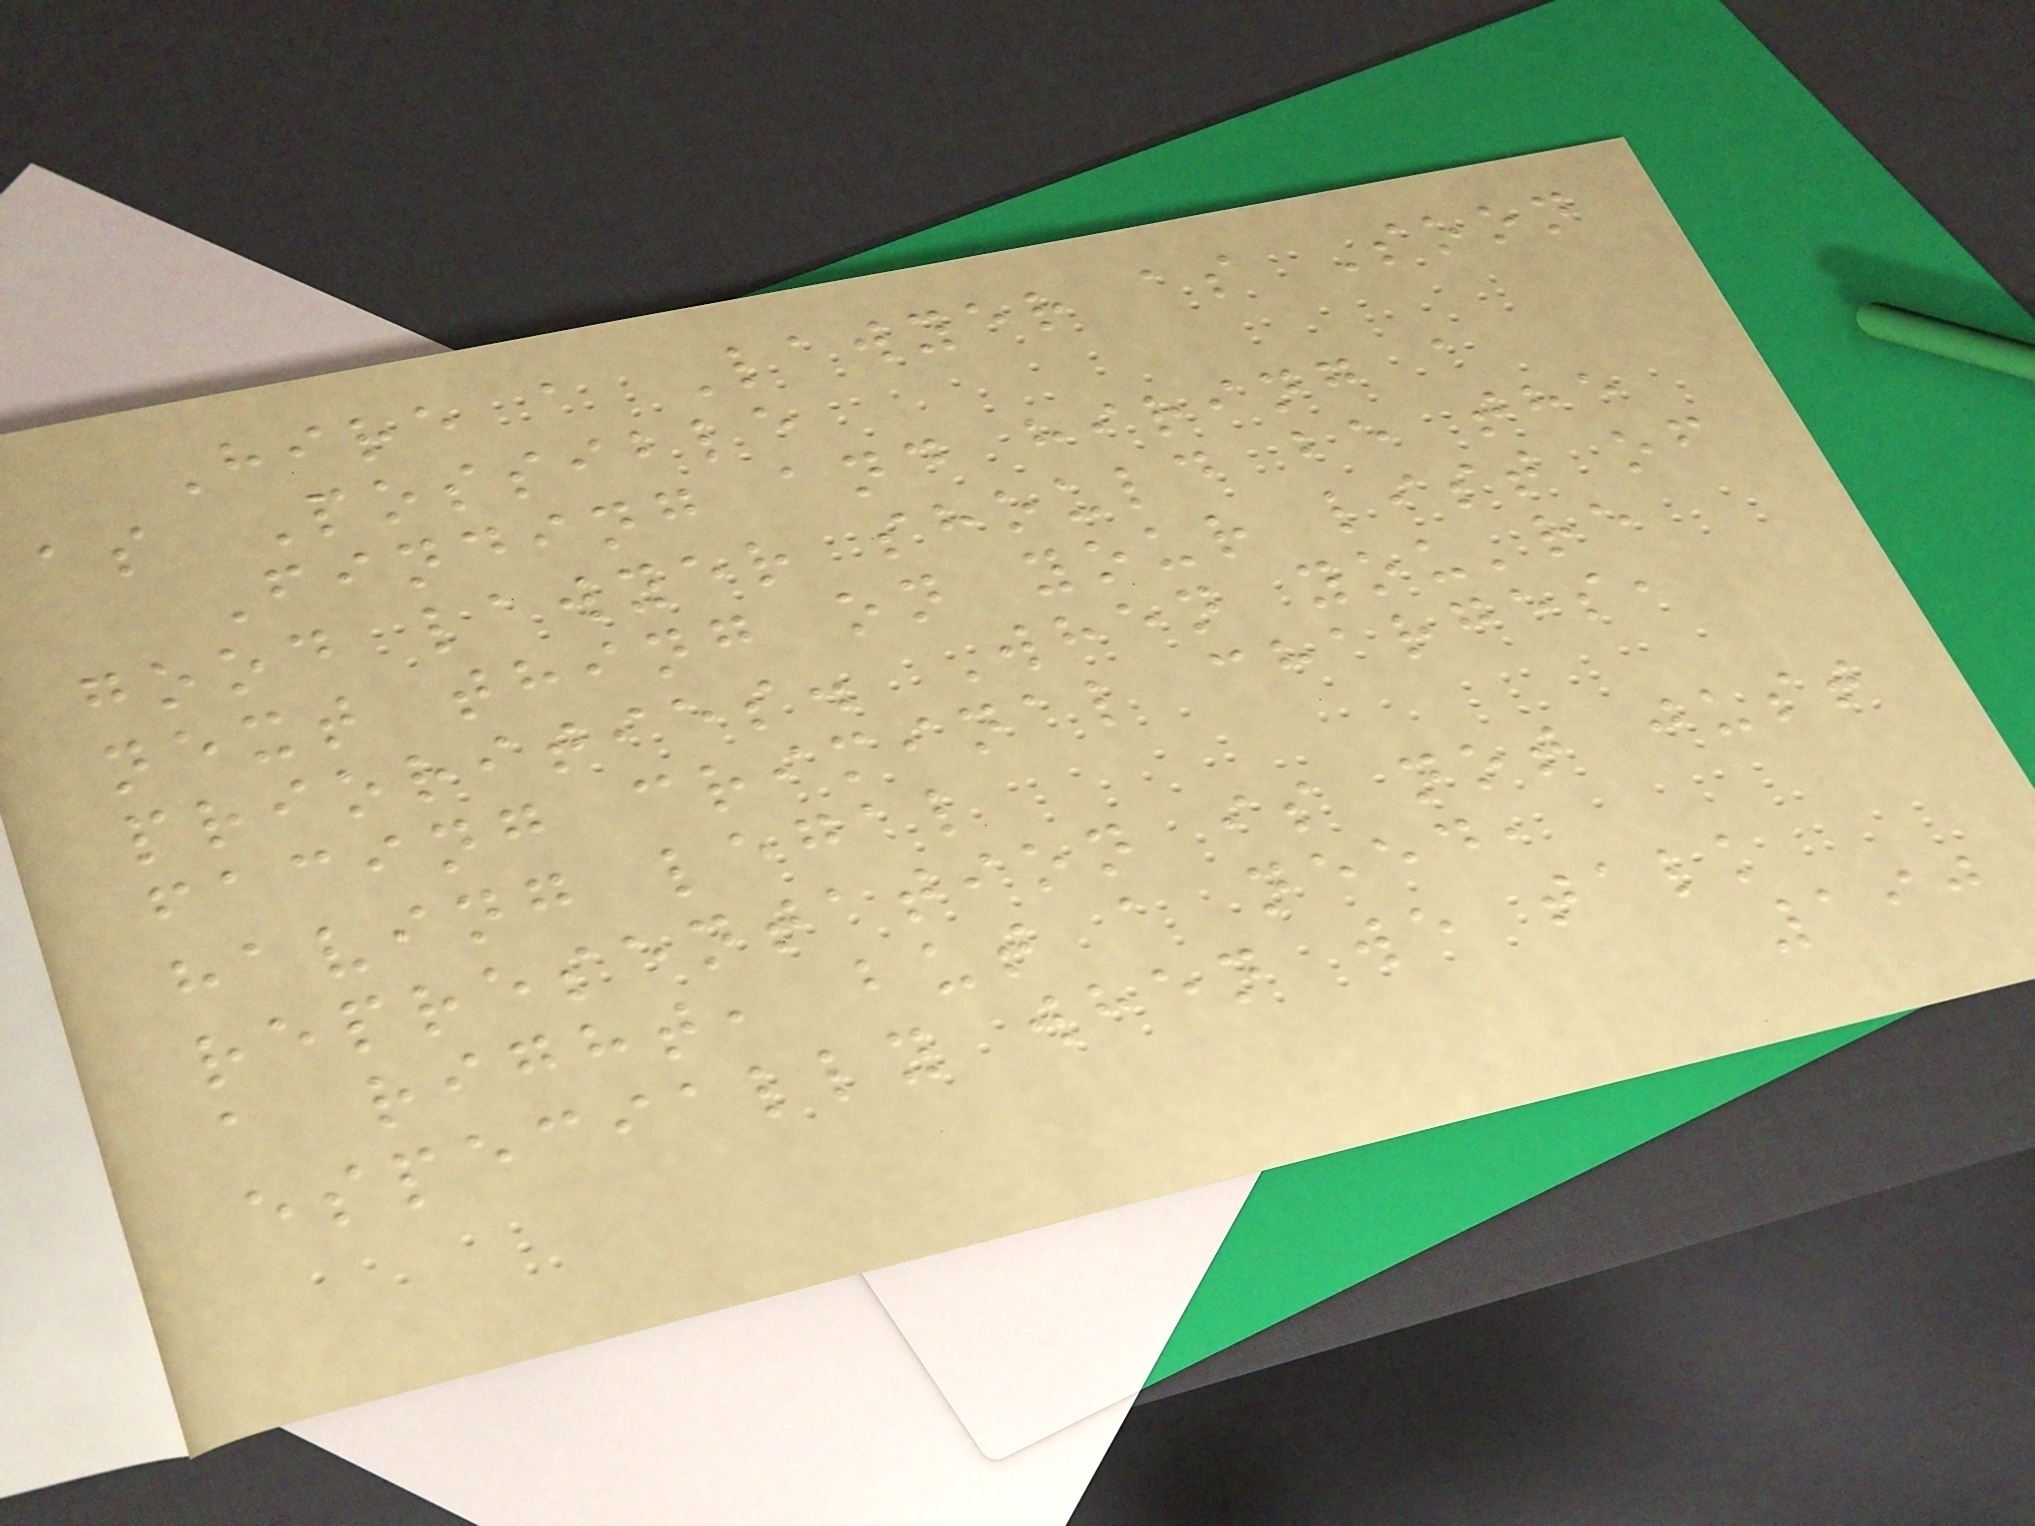Hire a Lawyer as Soon
as Possible
Finding and hiring a
good lawyer should be the
next thing on your list of
priorities. When you're
facing criminal charges,
having legal
representation is not just
a right, but a need,
especially when we talk
190
